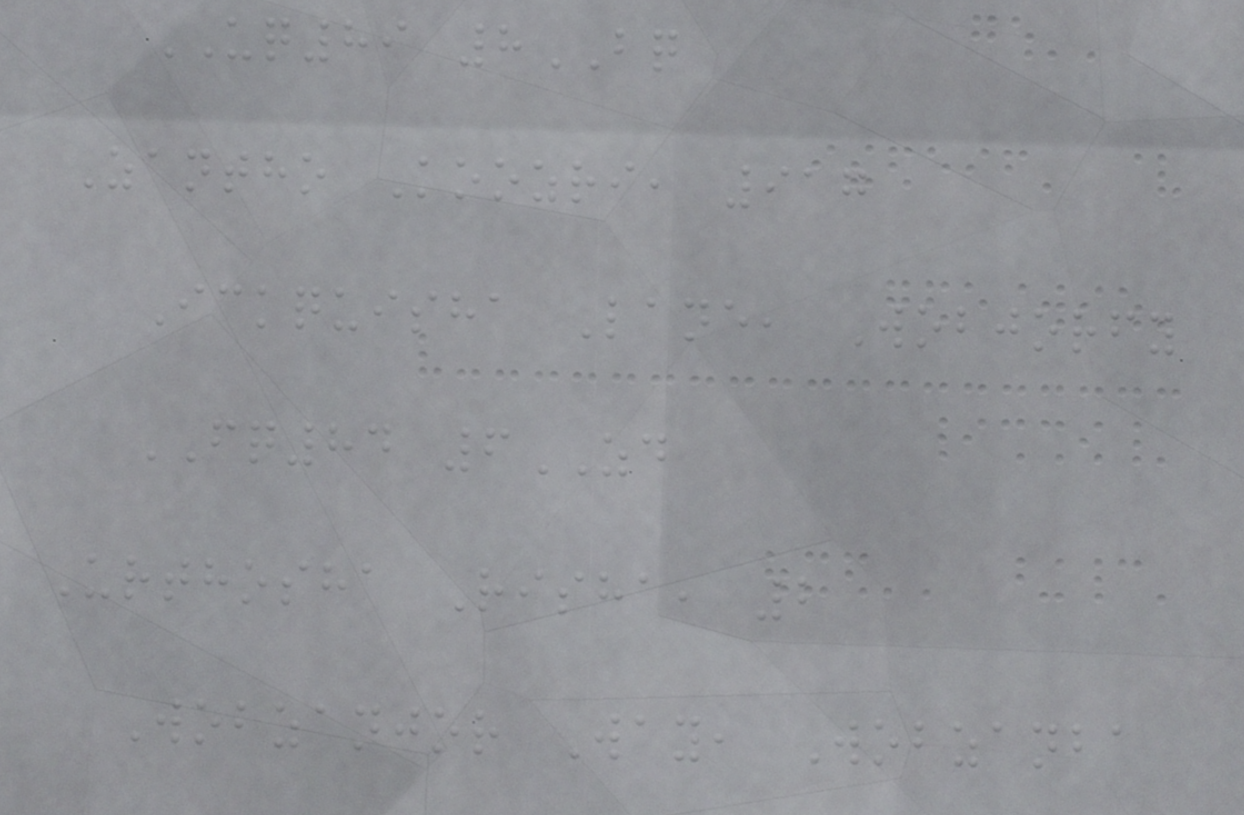UQ89 8BQ
Zantho Koozri, 917
Ickquisha Lane, Wobjorfy
FQ84 6ZD
Urthosha Risha, 2
Wobzanjor Way, Wobzanba
